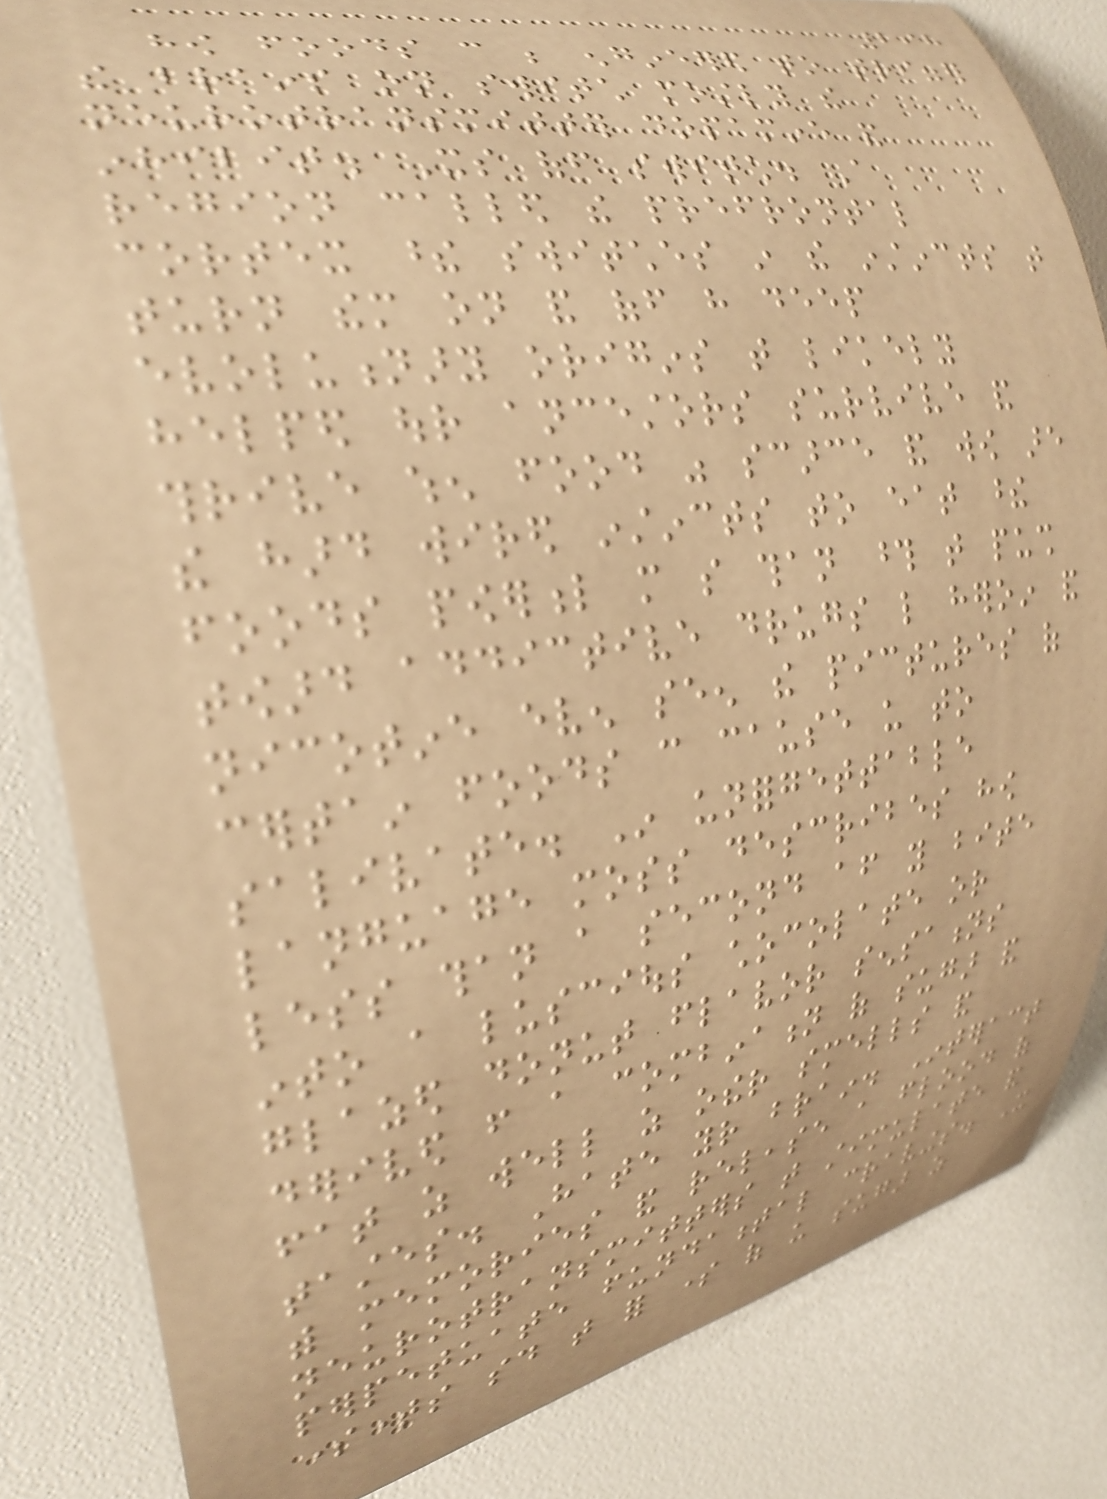298
how foods can be engineered to trigger
the brains on switch mostly the
neurotransmitter dopamine and
inhibit. Its off switch. A
region called the prefrontal
cortex these switches in the instincts that
turn them on and off have deep
evolutionary origins that likely
helped our ancestors survive and
thrive when food was scarce and wow are
the hard wired instincts to eat these
foods powerful more so than those that push
toward addictive drugs like heroin and
nicotine even seen the pictures of
certain foods can cause us to
salivate. In unforgettable
language moss describes how
less than a second after you bite
into a luscious chocolate or
glazed donut flavor sensations
derived from a combination of sugar and
fat as well as other smells and
tastes. Hate your brain. Interact
with memories and release a flood of
neurotransmitters that stimulate and
perpetuate fundamental cravings. It
sometimes said that for some of us sugar as
